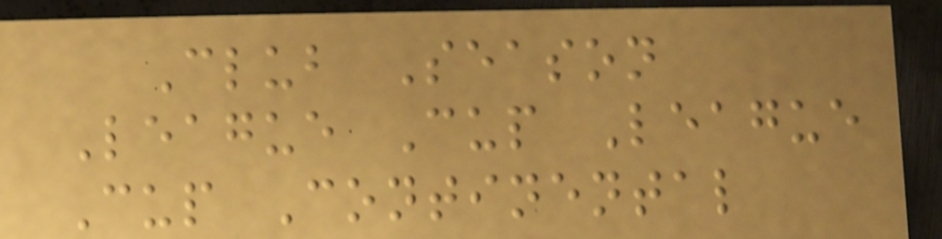Club Season
League Cup League
Cup Continental
